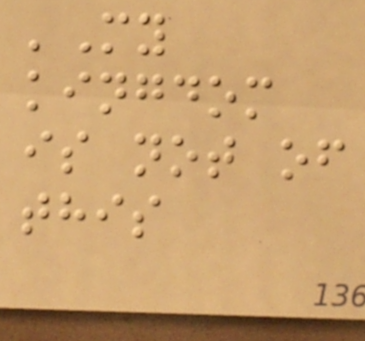'My
kingdom
is not of
this
